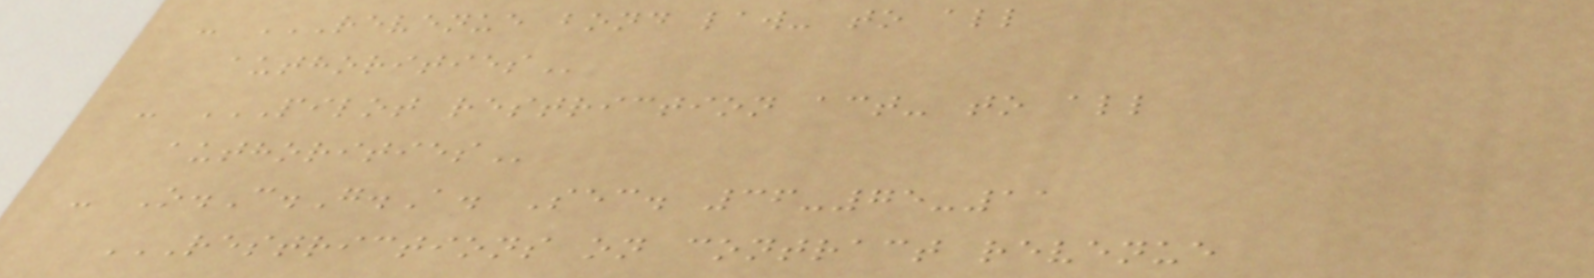- REVENUE BOND LAW- TO ALL
AUTHORITIES
- PILOT RESTRICTION ACT- TO ALL
AUTHORITIES
- O.C.G.A. Sec. 36-75-11
RESTRICTIONS ON CONTRACT REVENUE
